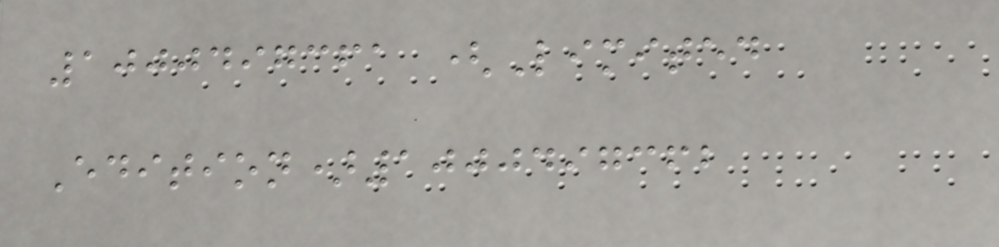1000497361 (Limited
Edition)1000497362
